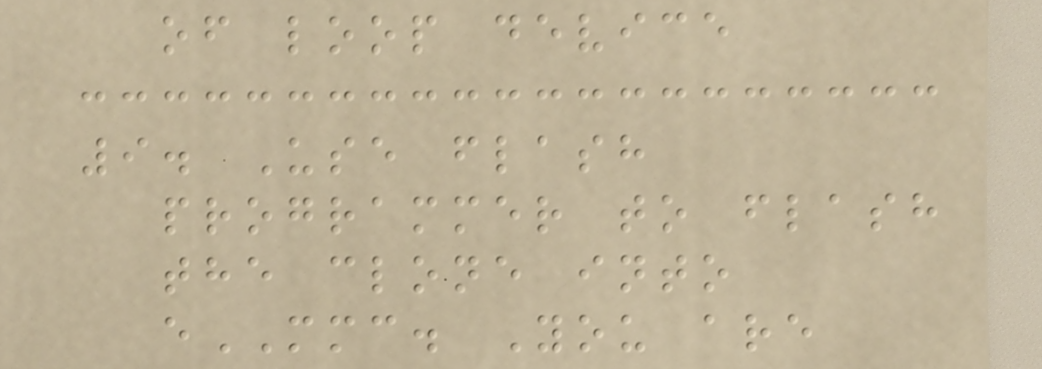of loop device
9. Use flash
programmer to flash
the clone into
eMMC. You are
